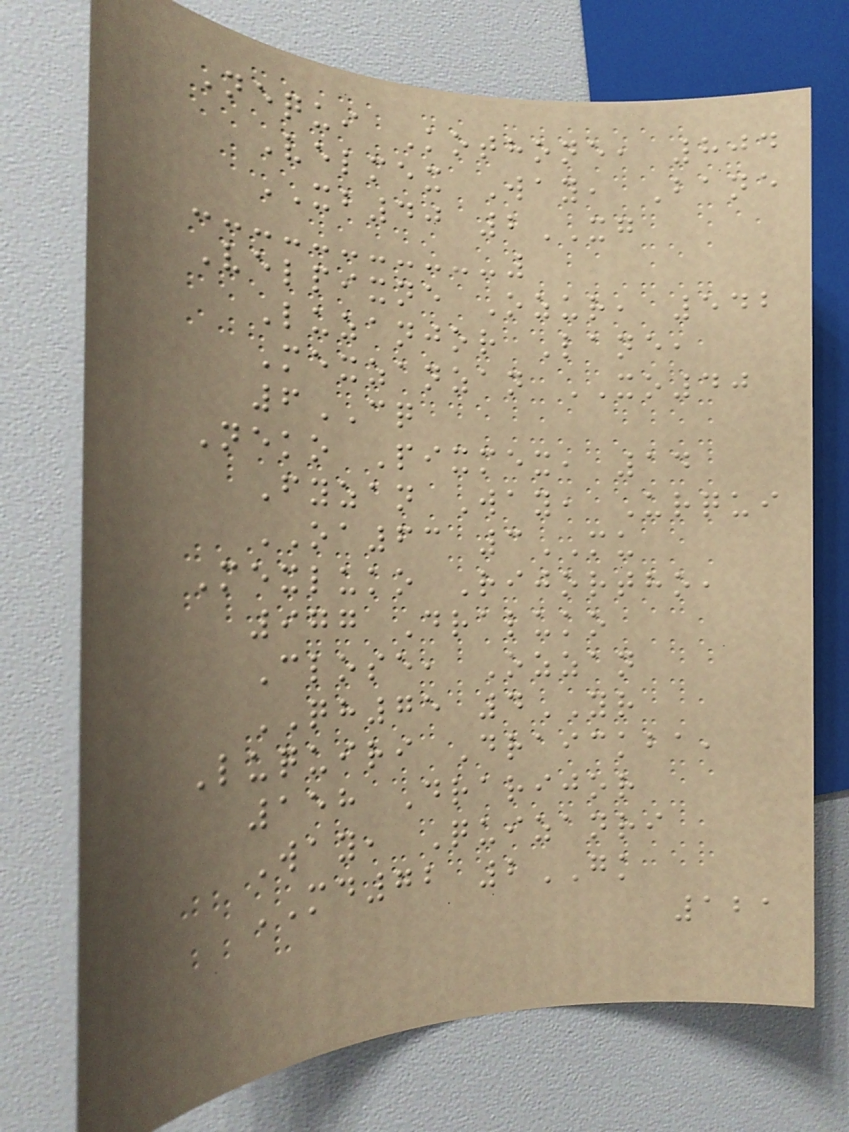Nequi Kothone, 804
Velmex Way, Bane
XB40 2XG
Velpixne Ozur, 542
Luzanjor Lane,
Mexzanzan XO40
6CQ
Neko Pixmex, 14
Fyzan Way, Urqui
OA63 3MU
Mexluko Rijortho,
977 Draluko
Close, Ozzan
QH75 4YR
Luquiri Draickba,
158 Drarijor
Way, Quizanri
MD72 2GK
121
